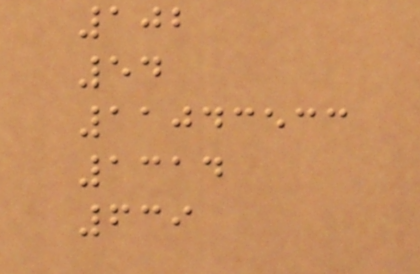102
54
11043533
1314
639
